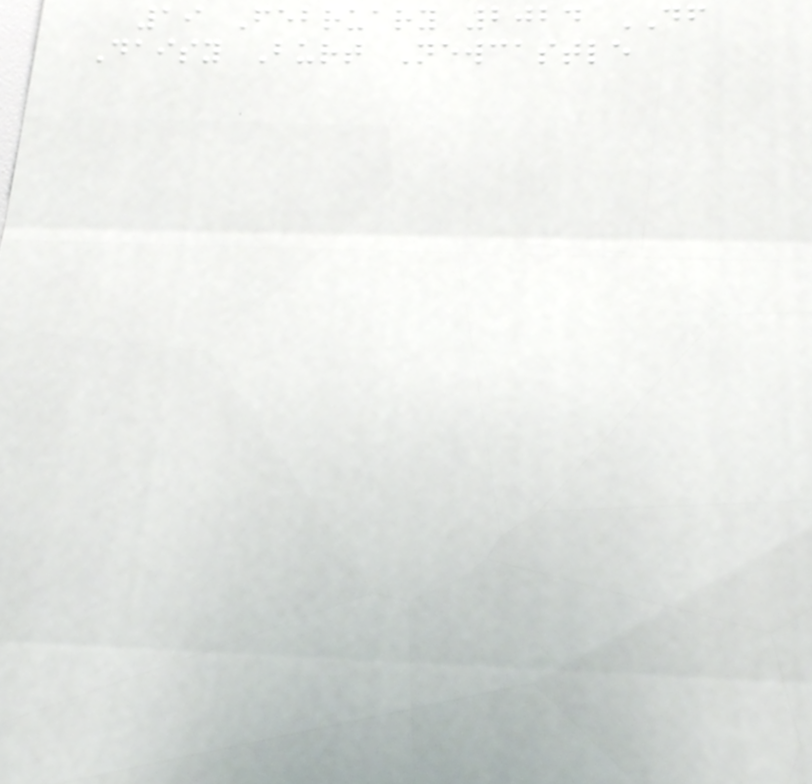19 February 2024 DF
Daisy Burt Newcastle
